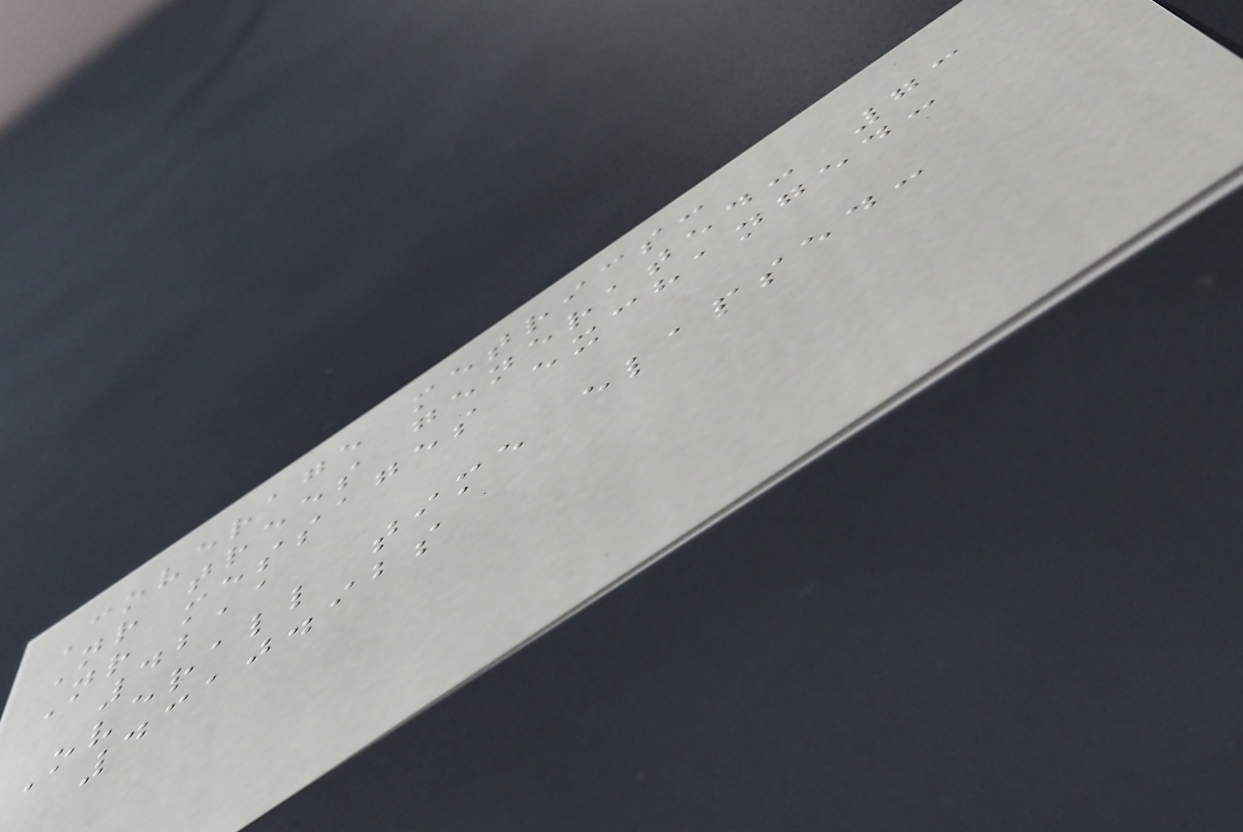Coverage metrics:
Nr trees generated: 73
Nr messages exchanged:
4211
Overall time elapsed:
4310.92s
